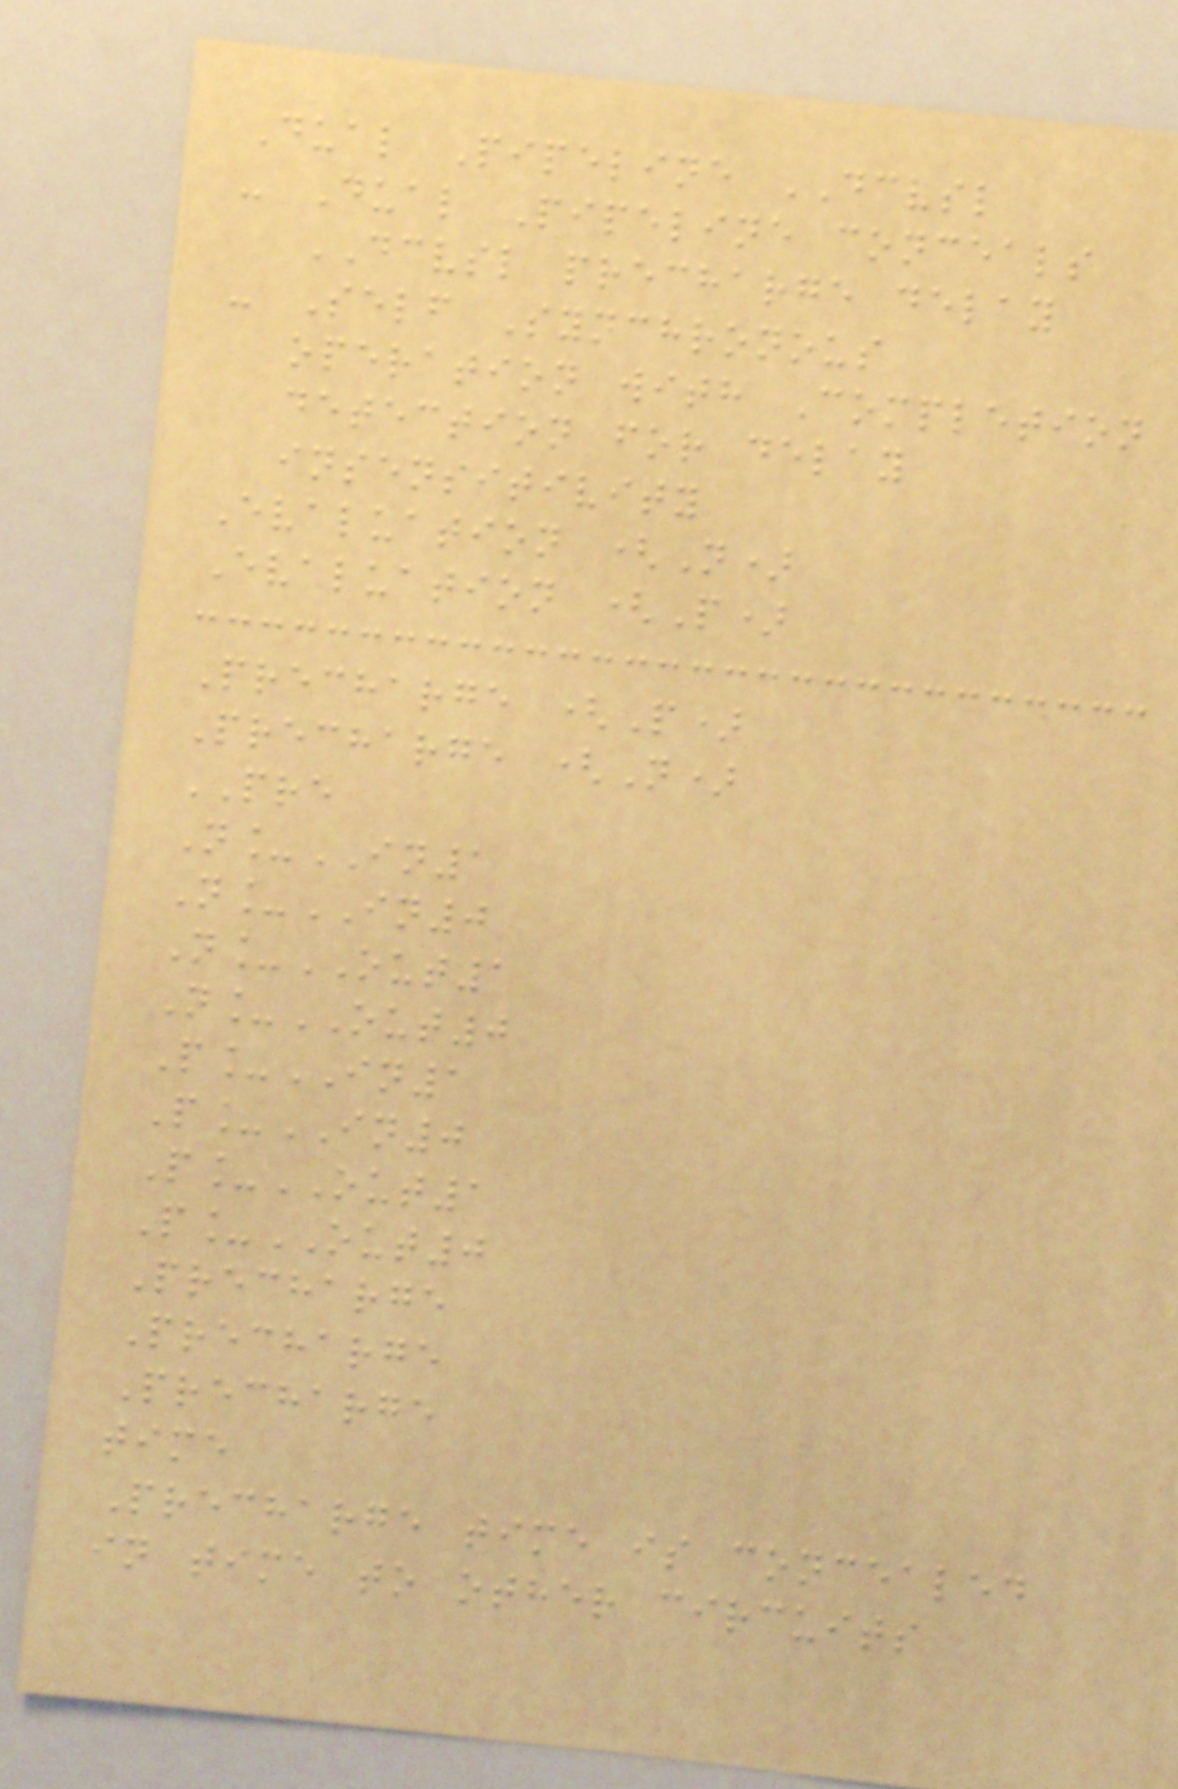Dual Pipeline DCVSL
- Dual Pipeline conceals
DCVSL precharge delay
- Self Synchronous
operation with Completion
detection for delay
insensitivity
Evaluation (N)
Evaluation (P)
Precharge (P)
Precharge (N)
PRE
N_IN1
N_IN0
N_OUT1
N_OUT0
P_IN1
P_IN0
P_OUT1
P_OUT0
Precharge
Precharge
Precharge
time
Precharge time is concealed
in time to other circuits
